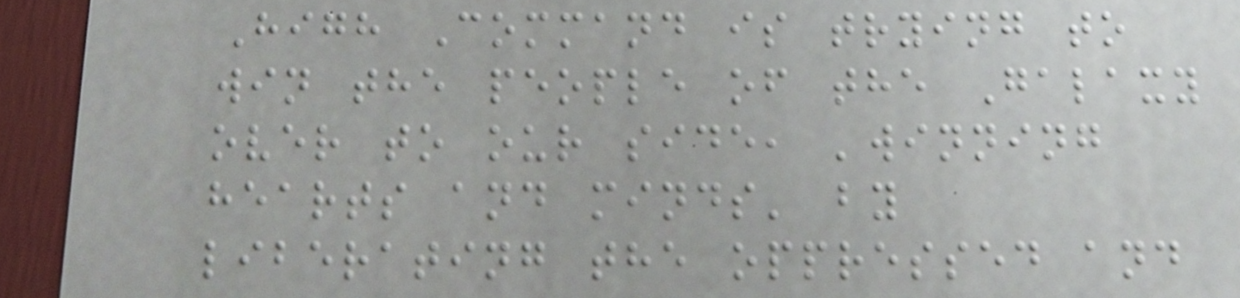High Command is trying to
win the people of the Galaxy
over to our side, 'winning
hearts and minds' by
liberating the oppressed and
